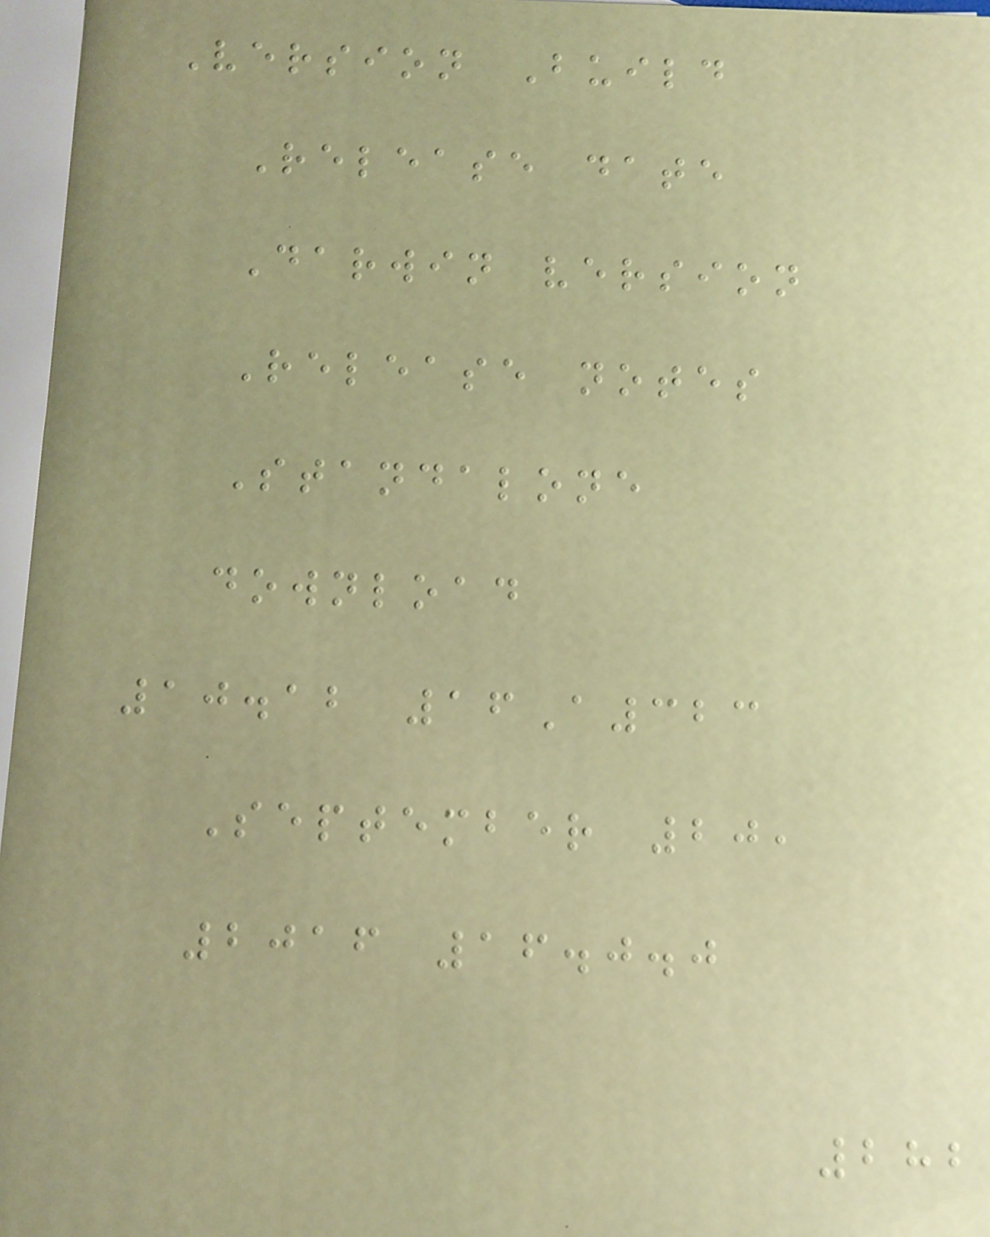Version Build
Release date
Darwin version
Release notes
Standalone
download
10.12 16A323
September 20,
2016 16.0.0
282
